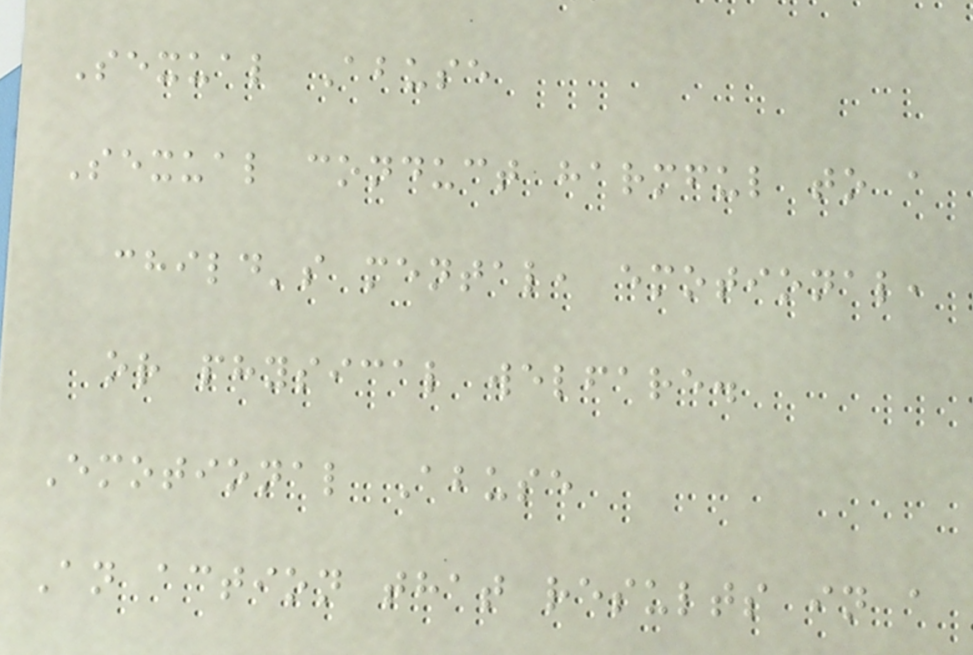Sexual Abuse
Sexual conduct harmful to a
child's mental, emotional,
or physical welfare.
Emotional Abuse
An action that results in a
